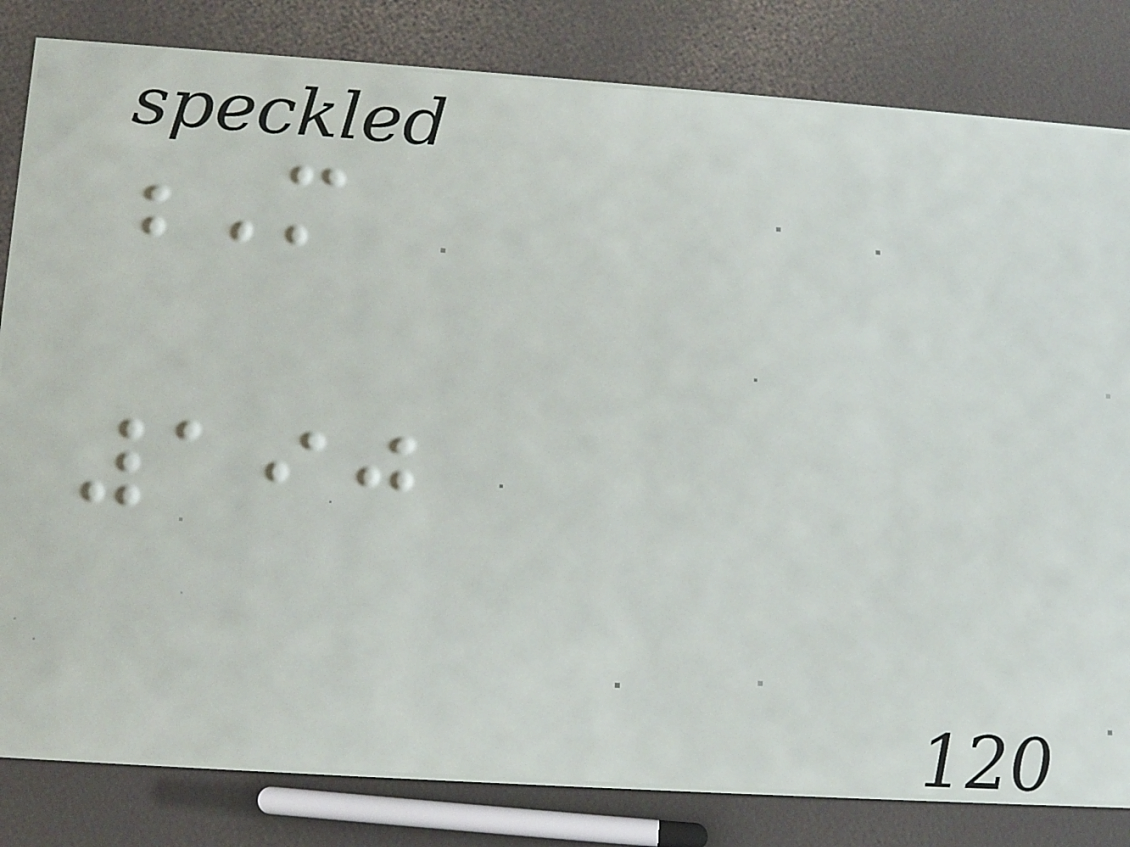M
190
